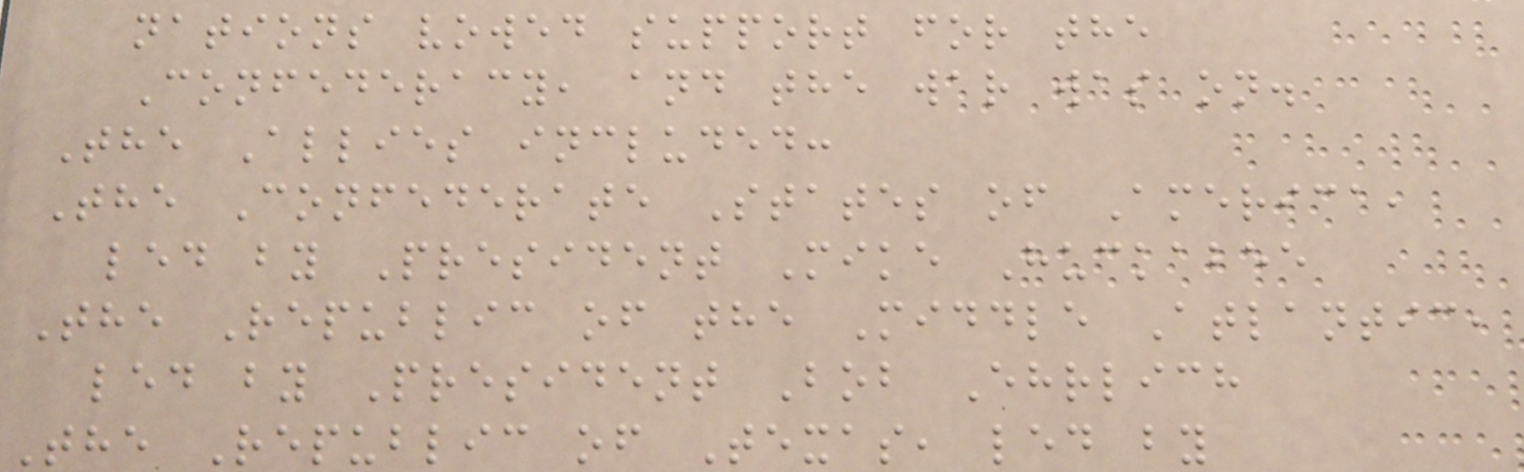nations vowed support for the
Confederacy, and the war was on.
The Allies included:
The Confederate States of America,
led by President Mike Huckabee
The Republic of the Middle Atlantic,
led by President Bob Ehrlich
The Republic of Texas, led by
